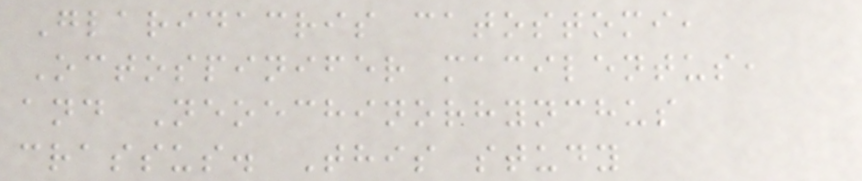Glaridacris catostomi,
Octospinifer macilentus,
and Neoechinorhynchus
crassus. This study
